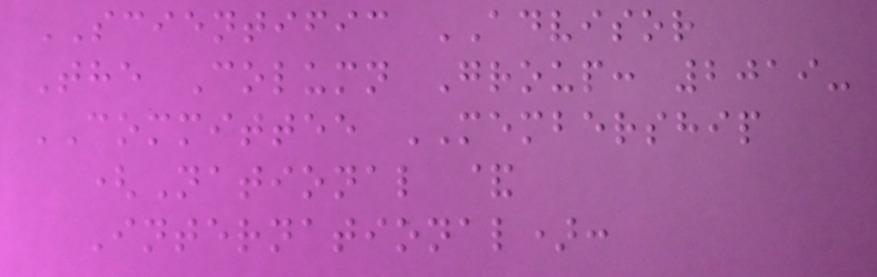SCIENTIFIC ADVISOR
The Column Group: 2019-
COMMITTEE MEMBERSHIP
(National &
International):
